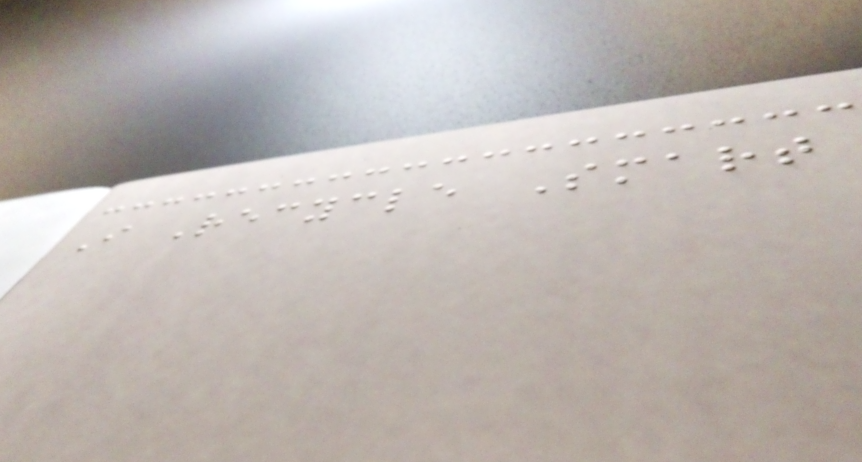I Recycle Smart
